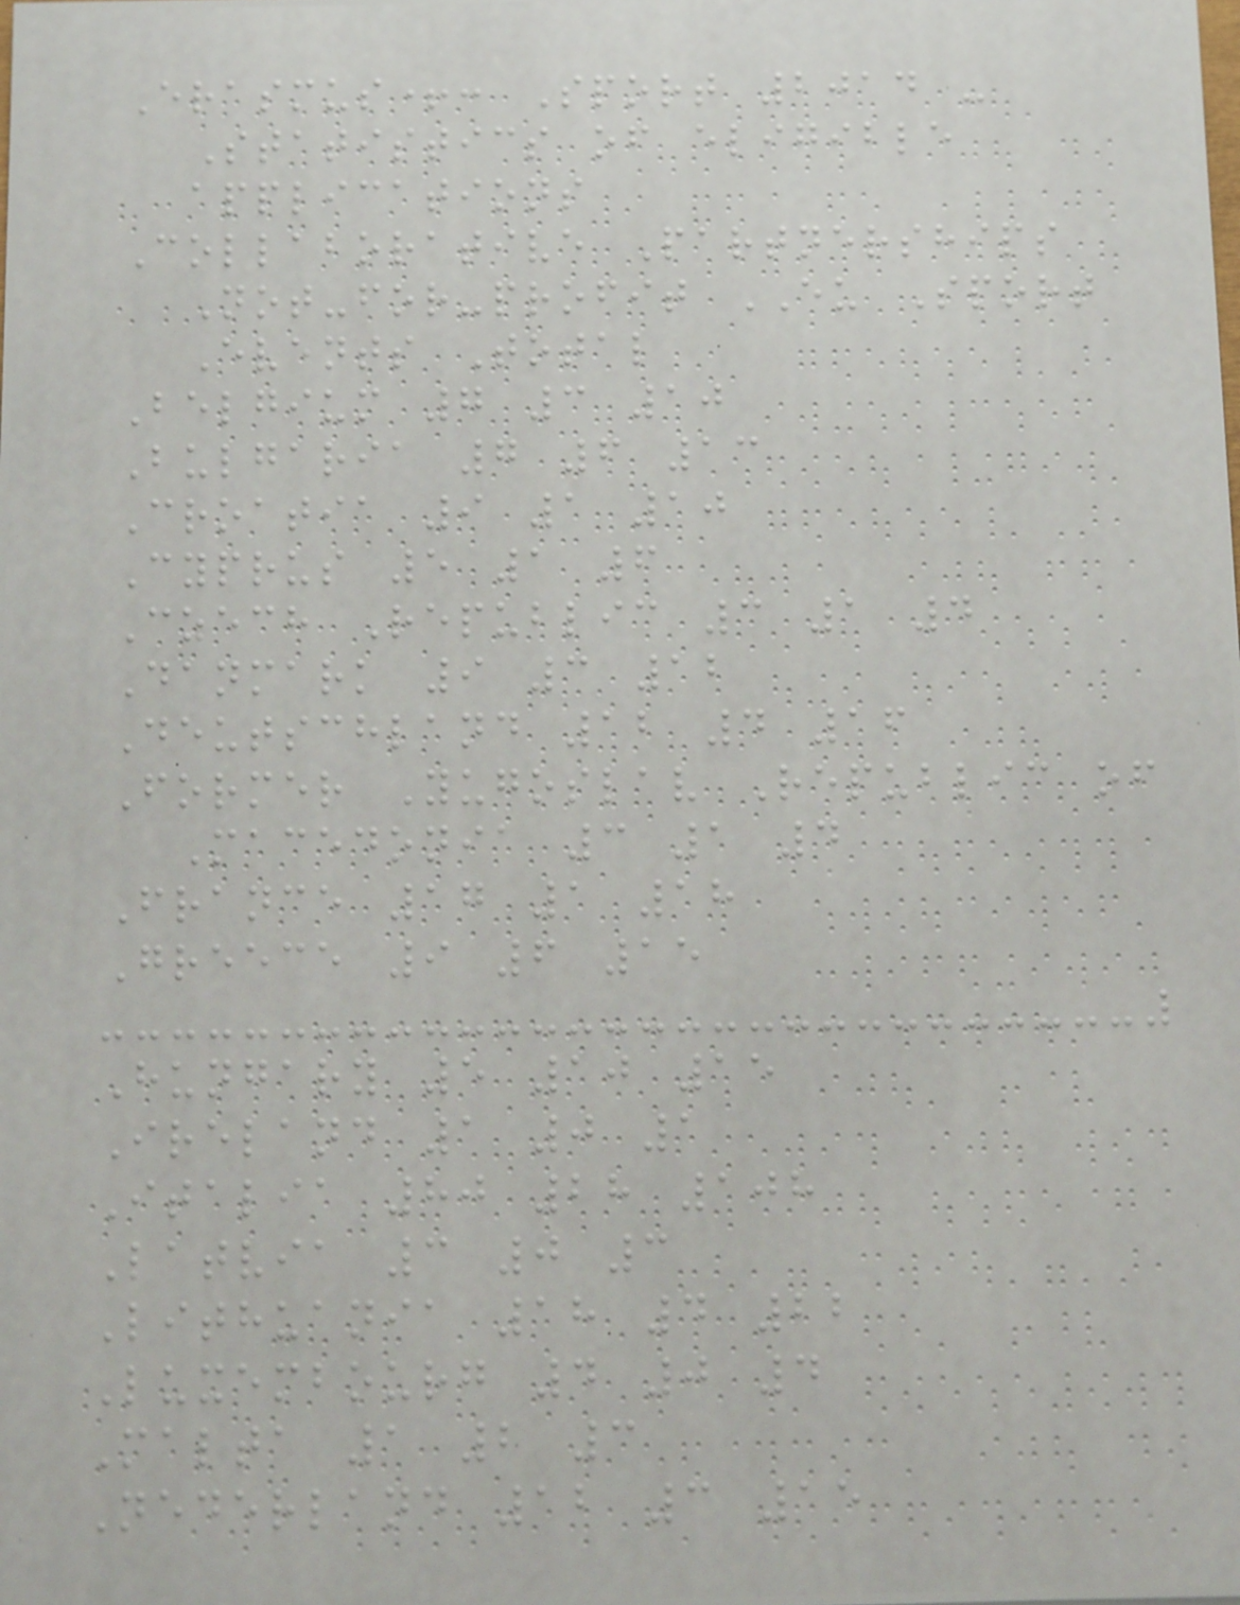Erasmus+: Sport 2014 -
Statistics of eligible
applications
Collaborative Partnerships
Not-for-profit EU Sport
Events Total
Belgium 7 3 10
Bulgaria 7 6 13
Croatia 9 1 10
Cyprus 5 1 6
Czech Republic 3 1 4
Danmark 9 3 12
Deutschland 12 4 16
Former Yugoslav Republic of
Macedonia 3 1 4
France 17 1 18
Greece 9 6 15
Hungary 5 10 15
Ireland 1 0 1
Italia 80 28 108
Latvia 3 0 3
Lithuania 18 4 22
Luxembourg 4 0 4
Malta 1 2 3
Nederland 12 3 15
